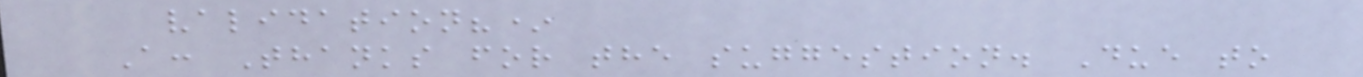validation?*
A: Thanks for the suggestion. Due to
